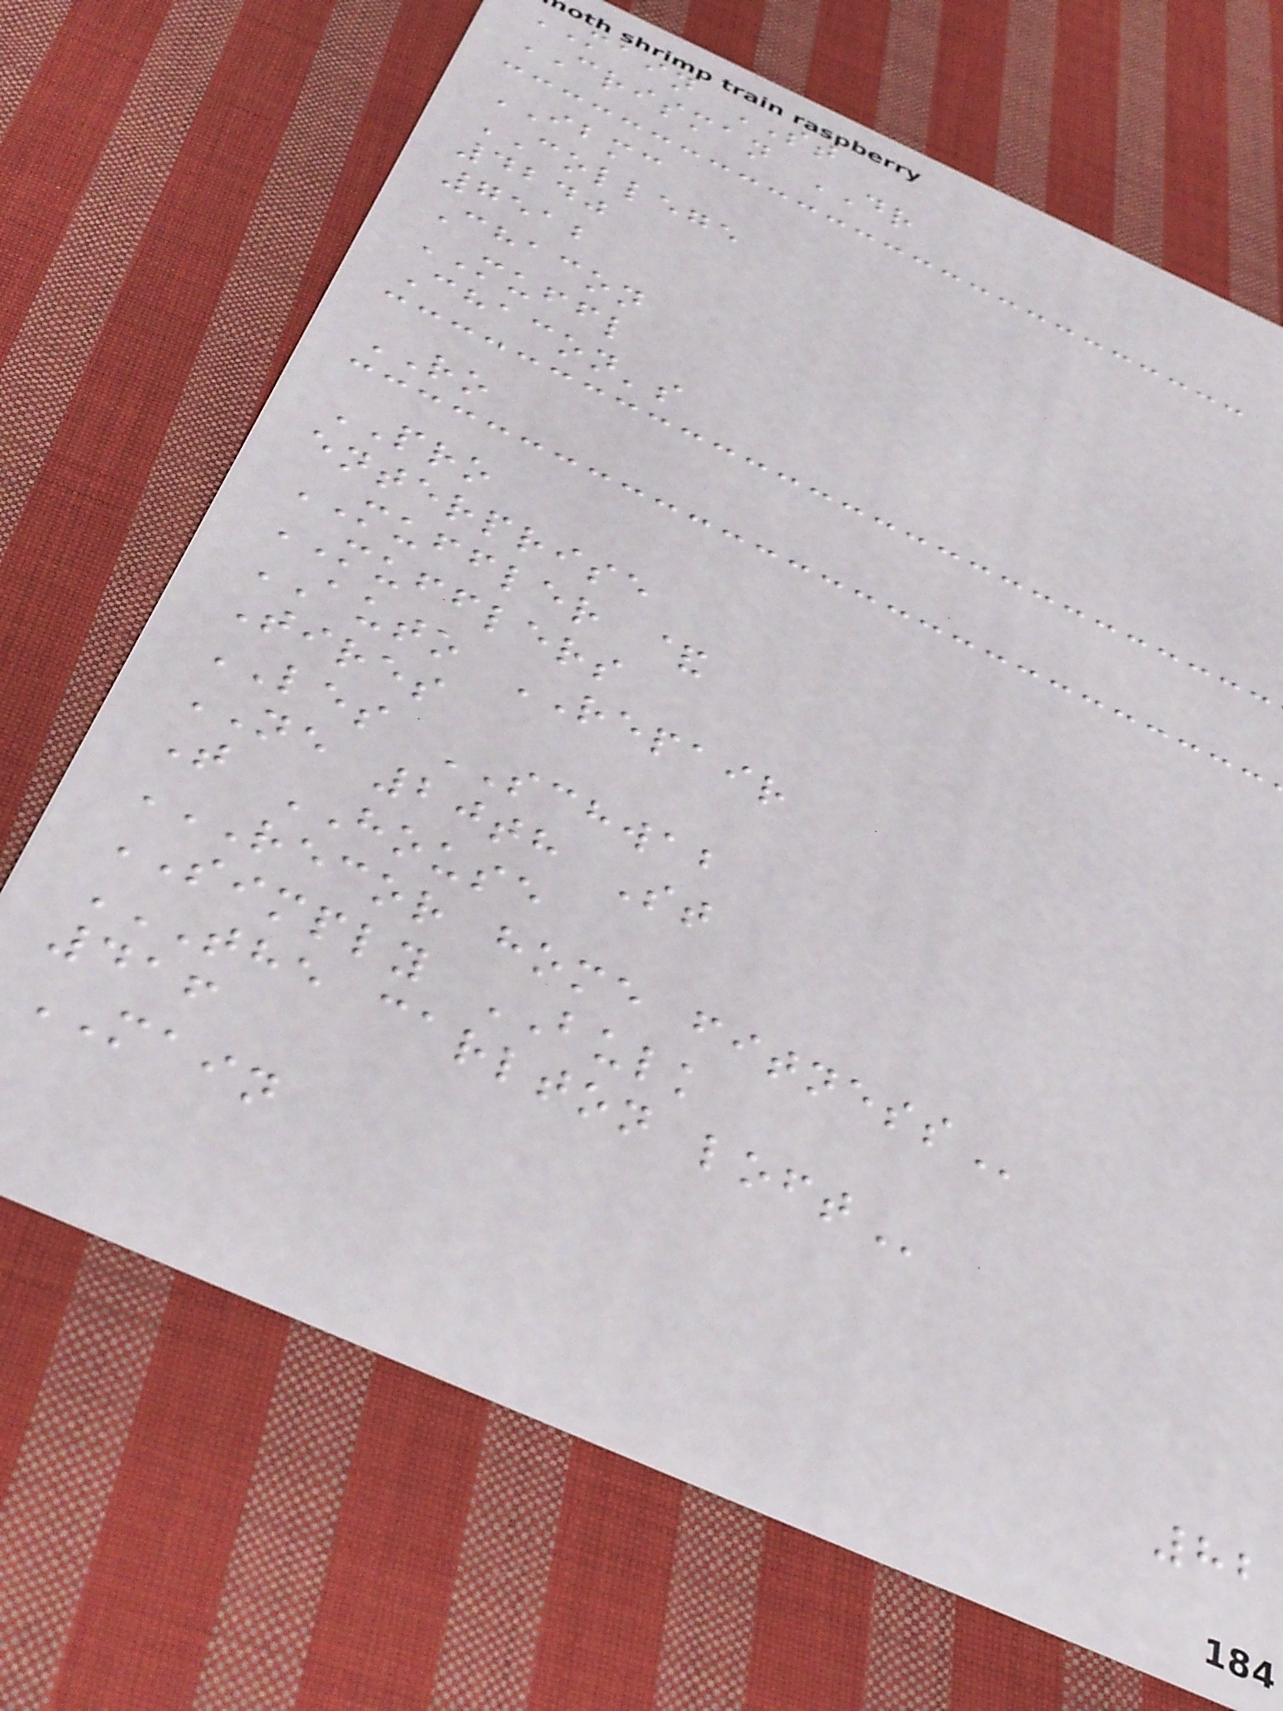MAIN ST
CRISMAN DR
IBMC
COLLEGE
4240
7512
Chacon
MUFFL
Chacon's
RO
PRO
enterprise
MUFFLER &
MUFFLERS
AUTO REPAIR
Tires
LES SCHWAB
NE 20th St
T HOUSE
RECOR HOME FITNESS
SIMPLY BULK
THE CARLTON LOFT
416
MAIN
82
